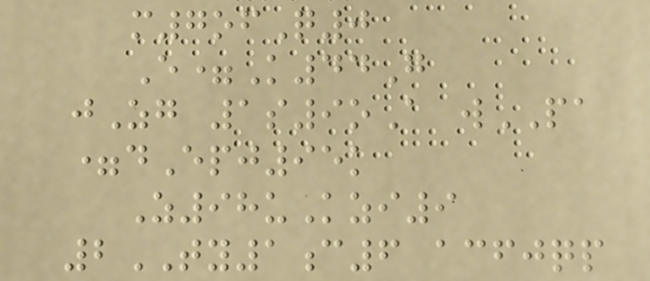m7ofQ0
E=K44G
jZg 1s9oA wPA
=dEpj95k
Z98uKzi9
2TY1c6 acfjqp
